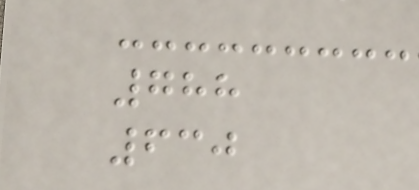788
630
